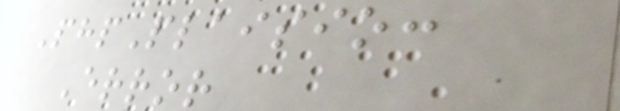PhpPlaisio:
Error
